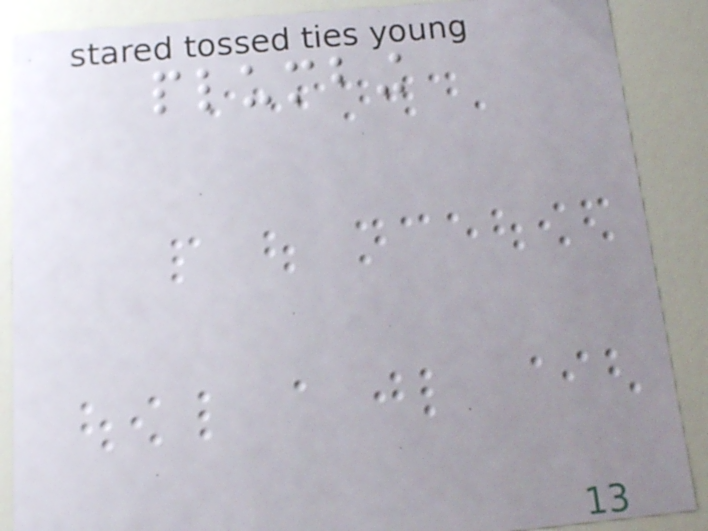plumbing
